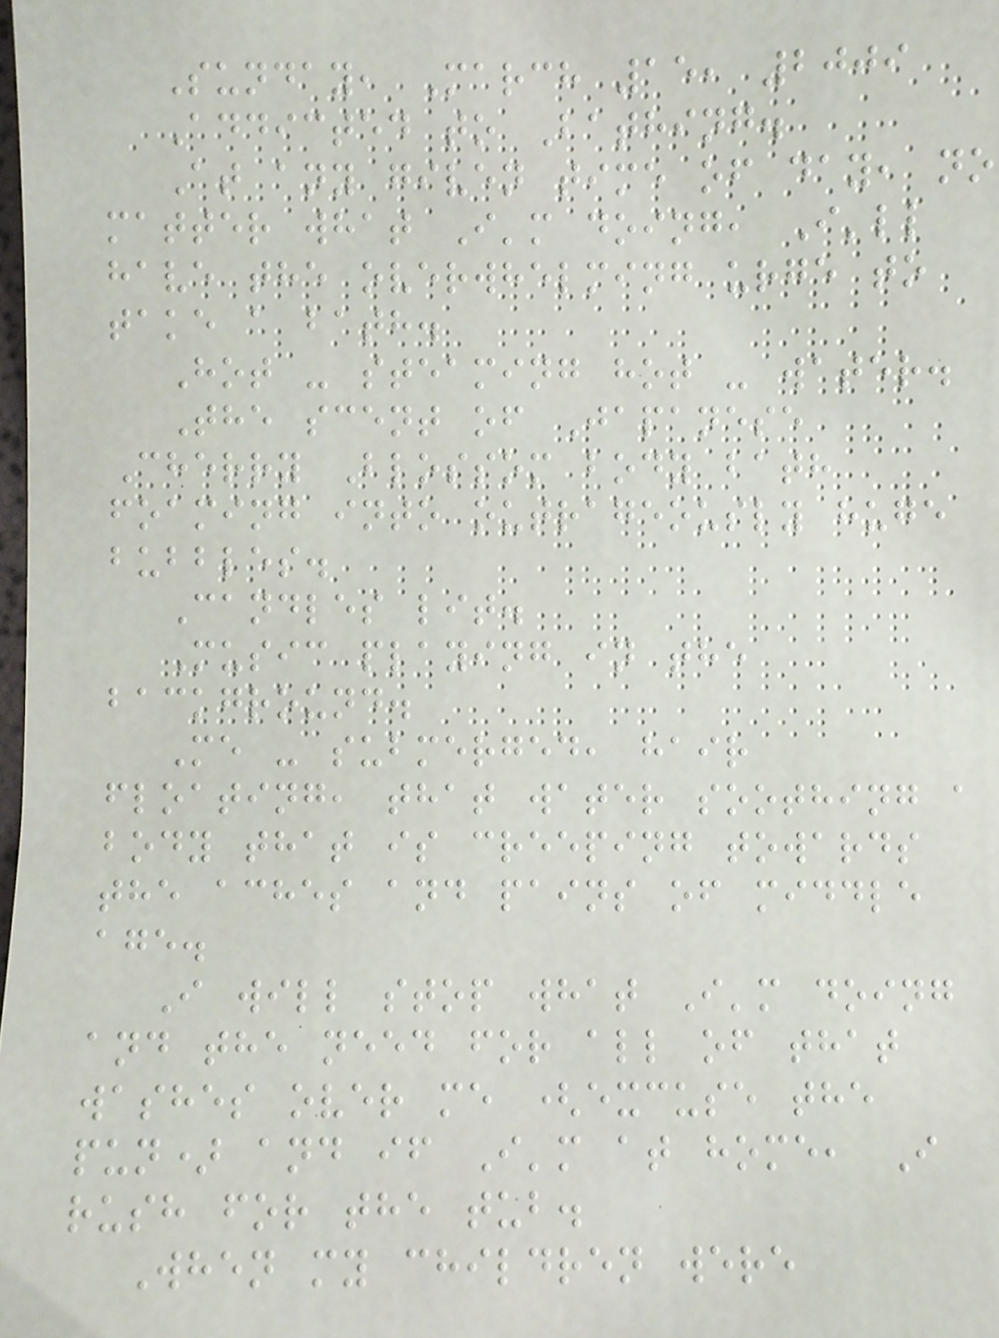Sunday, March 15, 2009
Addicted to Bathing.
At any given time of day, no
matter what I'm doing, I'll
have the overwhelming urge to
take a bath.
Hot - steaming hot - water.
The scent of Japanese
Cherry Blossom body bath
foaming into outrageously huge
bubbles.
Candles lit.
Music playing in the
background.
Me - submerged, hair
floating, that water soothing a
body that is creeping towards
the aches and pains of middle
age.
I will stop what I'm doing
and the need for all of that
washes over me (excuse the
pun) and if I'm at home, I
rush for the tub.
When my children were
